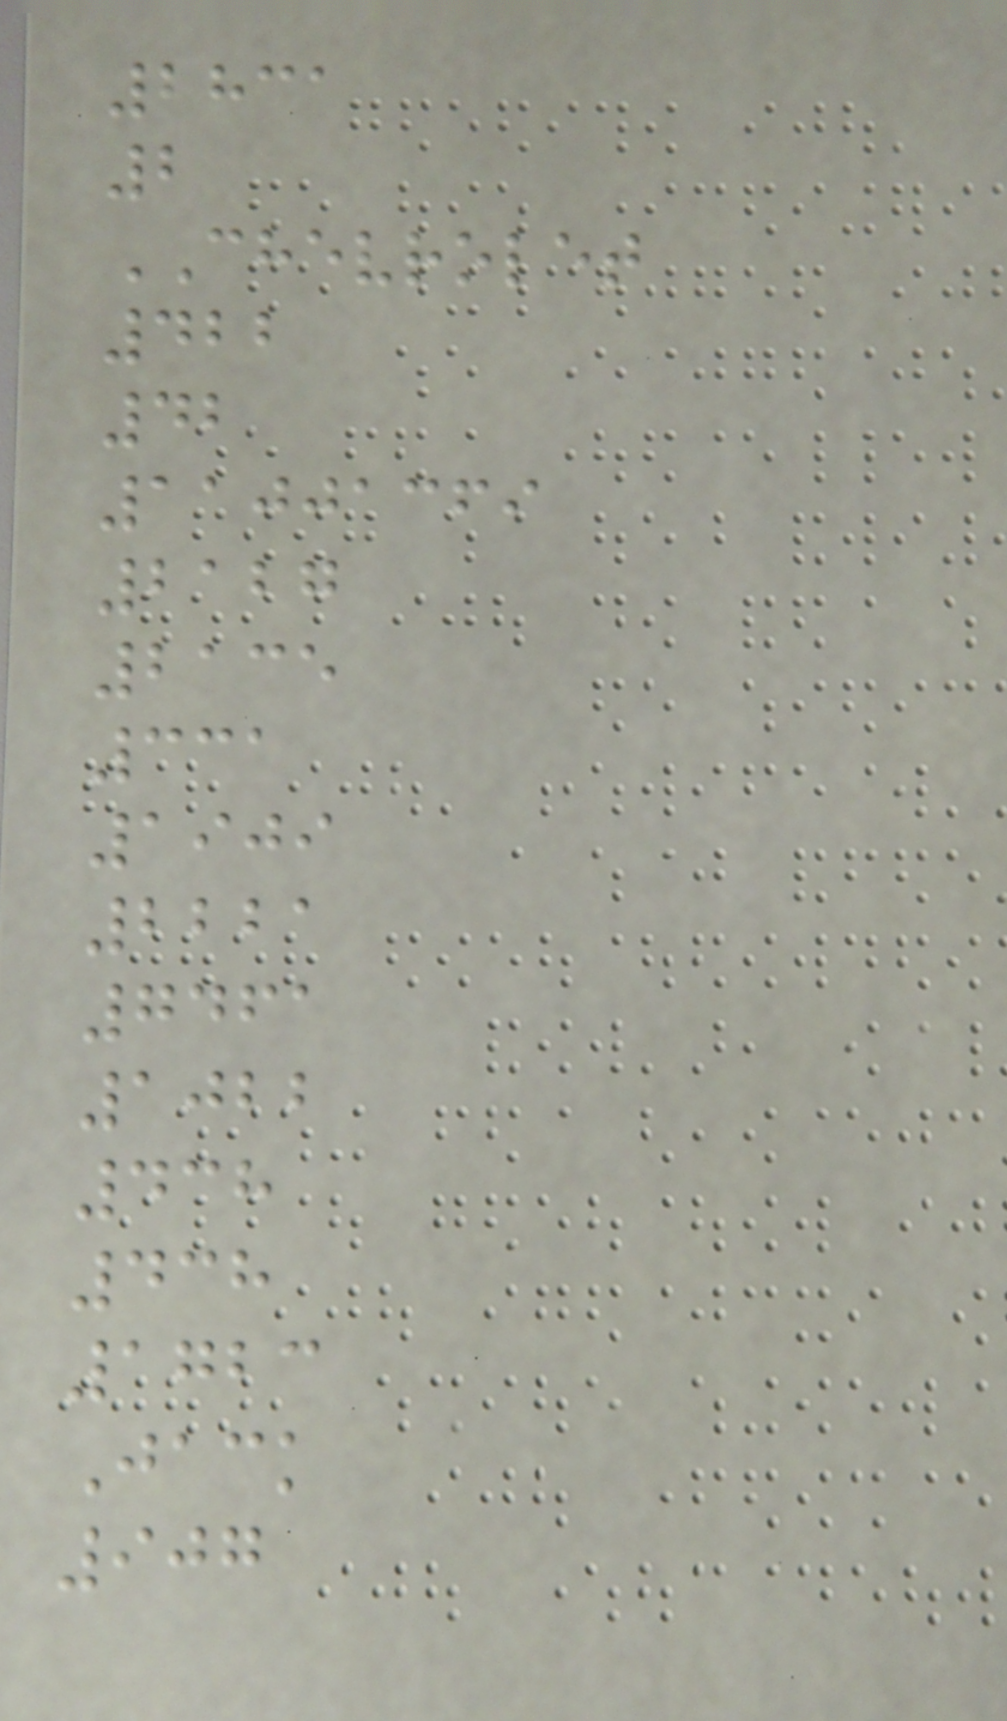2831
2
CHEVROLET
422
42
11001369
2127
2135
331
1909
2221
7461
1022
438
438
1723
Jack
907
